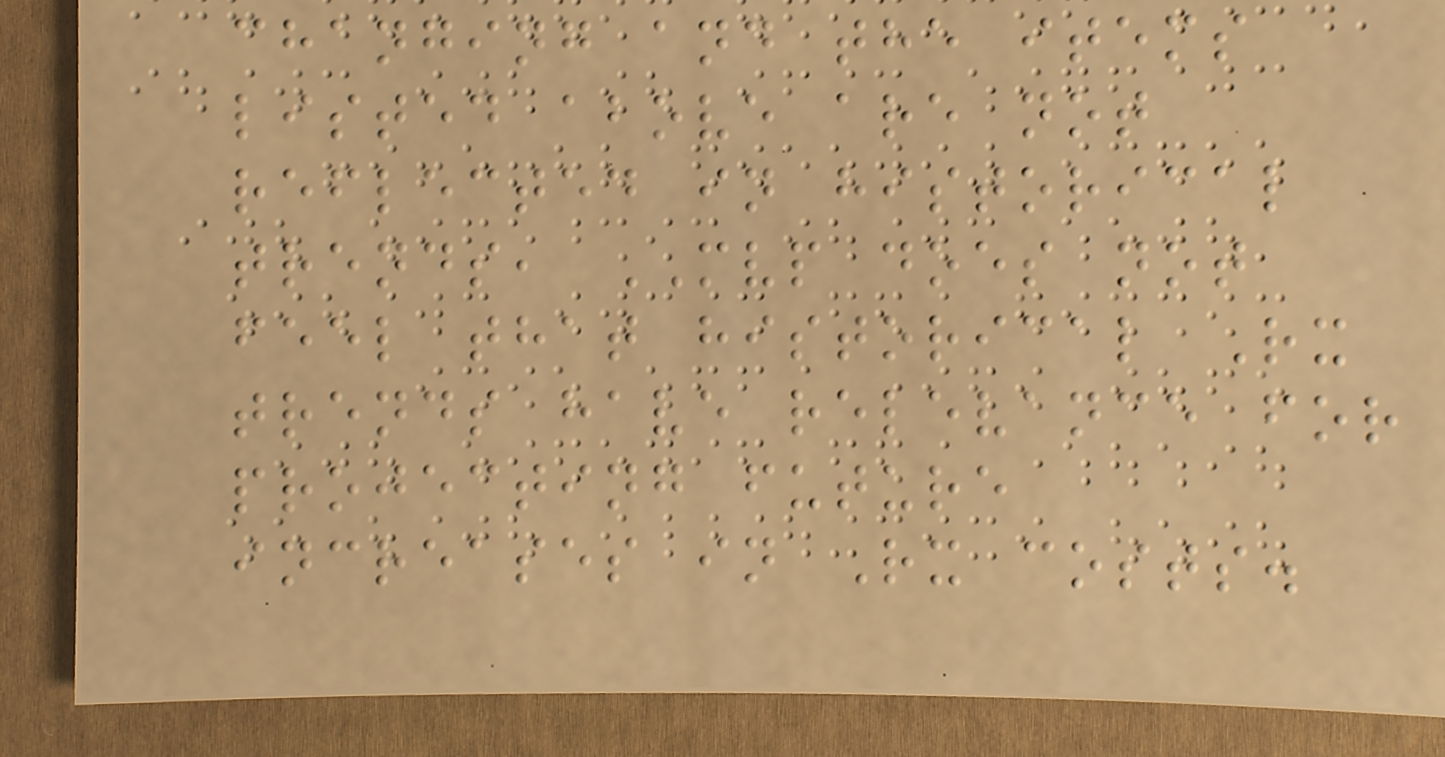changing and the items
listed above are not
reflected in historical
trends, MVP does not
feel that historical Rx
trends have relevance for
projecting future
increases in Rx costs.
